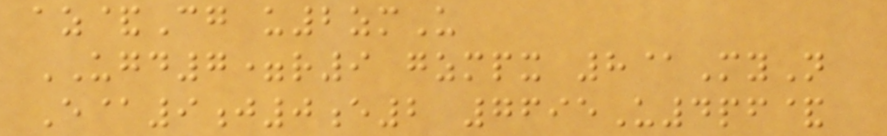az&Cg u2zmU
UGD7=r9 gzmpx 8@MyN
E@9j0e2 7695U4pf&
